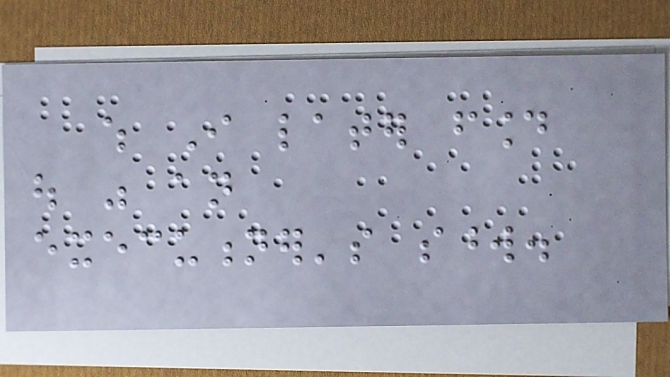which I later found
out was an
executioner's sword.
